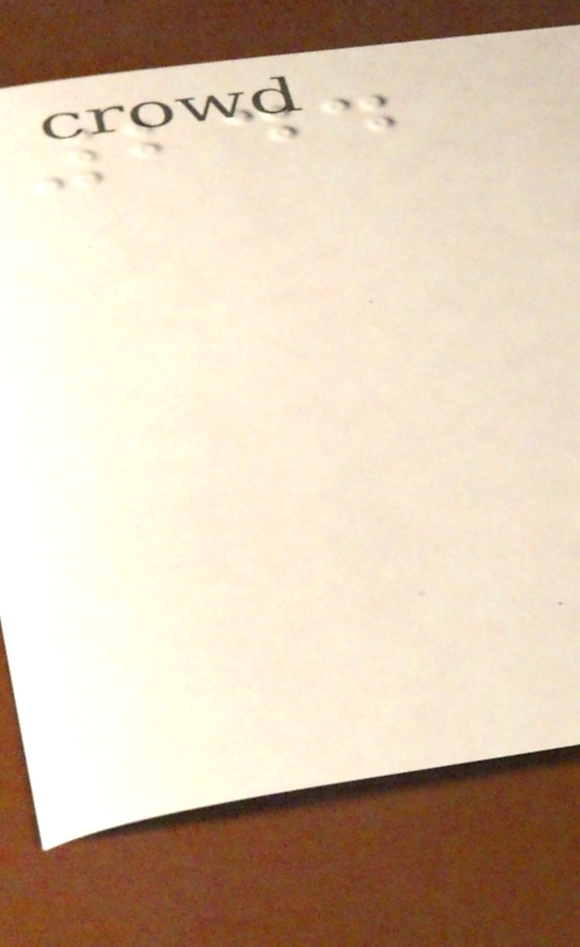244
